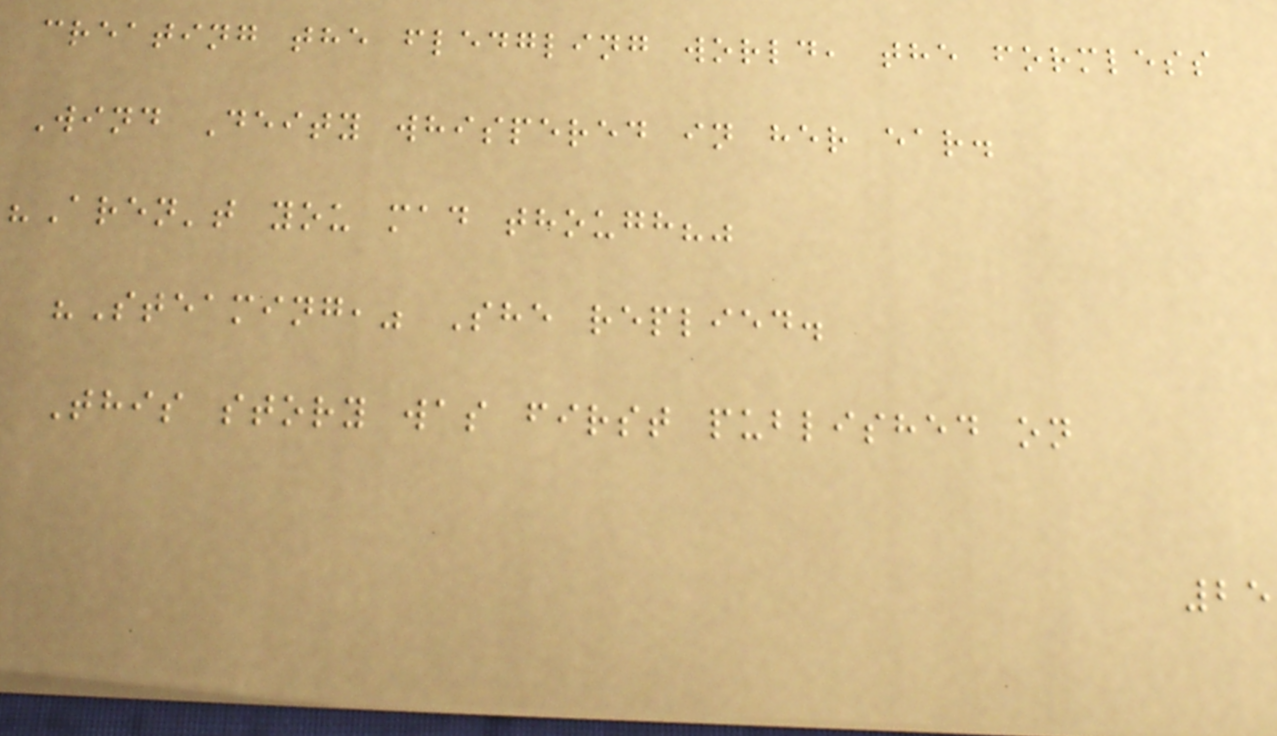creating the fledgling world, the formless
Wind Deity whispered in her ear.
"Aren't you mad though?"
"Steaming," She replied.
This story was first published on
25
